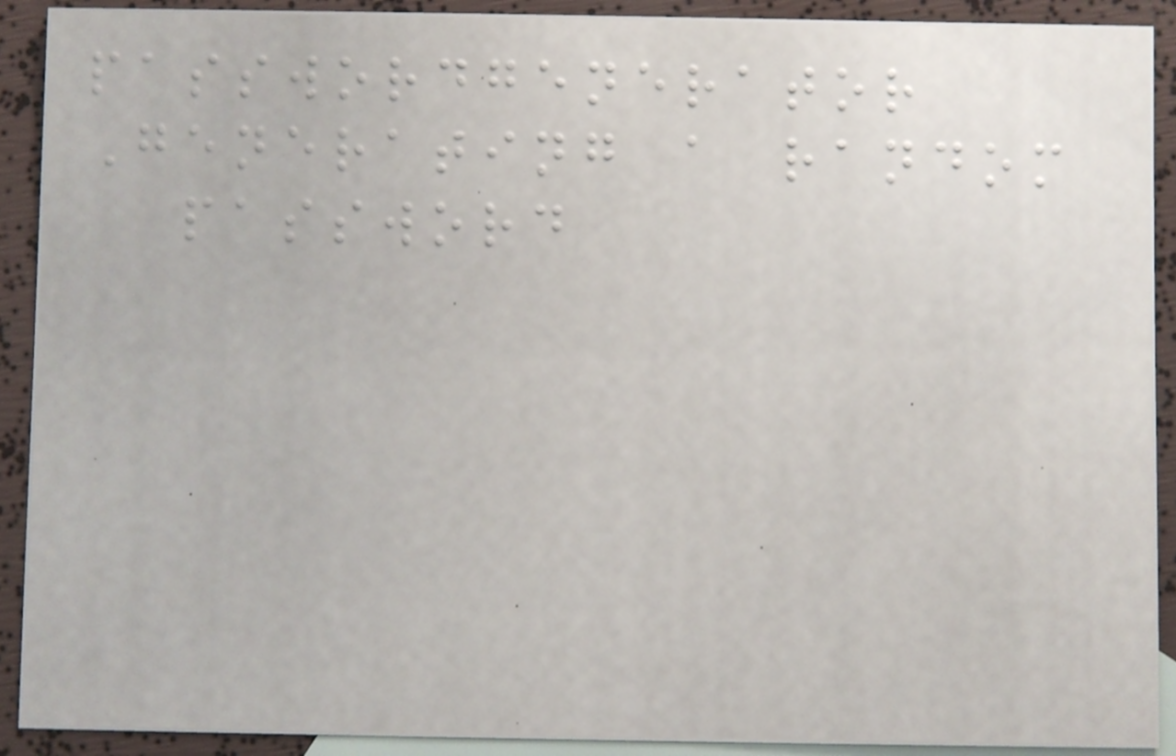passwordgenerator
Generating a random
password
